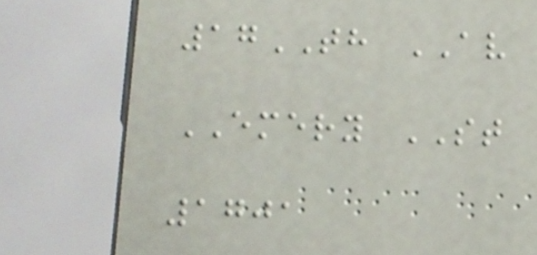17TH AV
EMERY ST
1701
